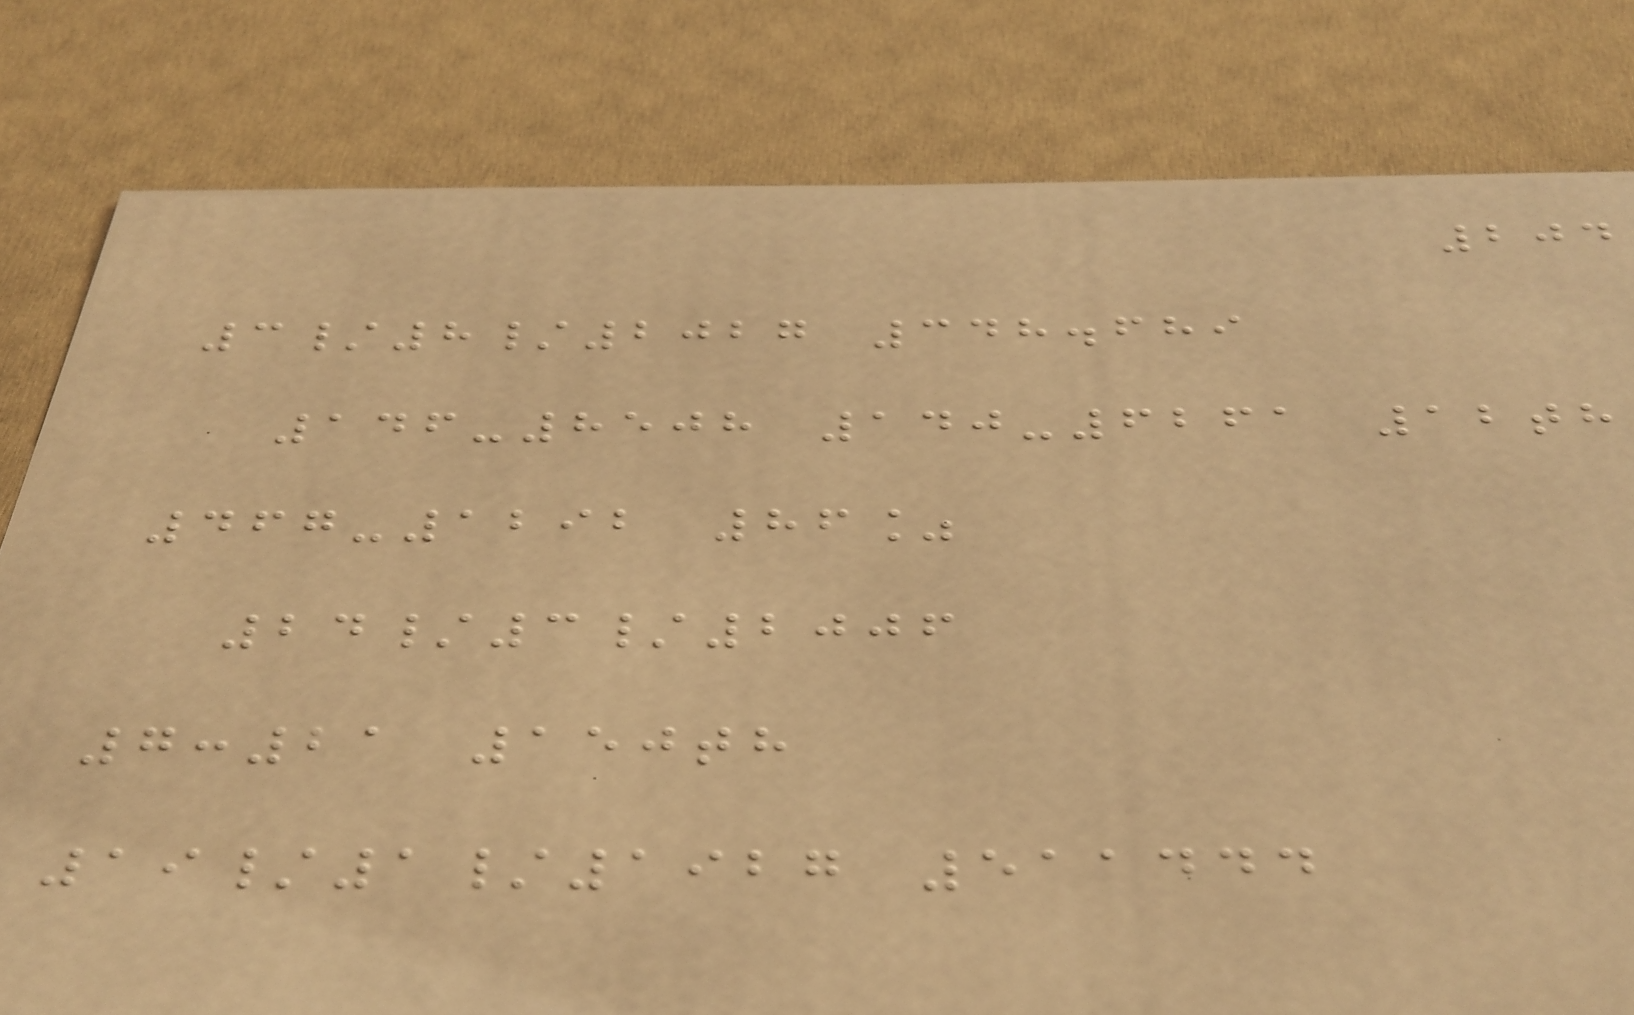204
3/8/2027 348.689
146-8508 140-6261 12th
467-1292 86%
24/3/2006
7:21 150th
19/1/1927 511444
